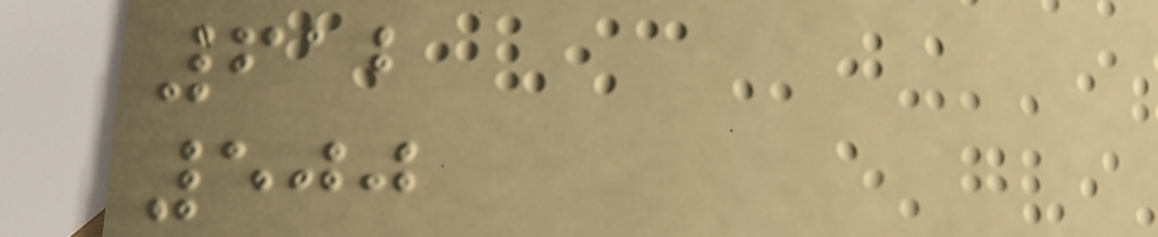612
500
